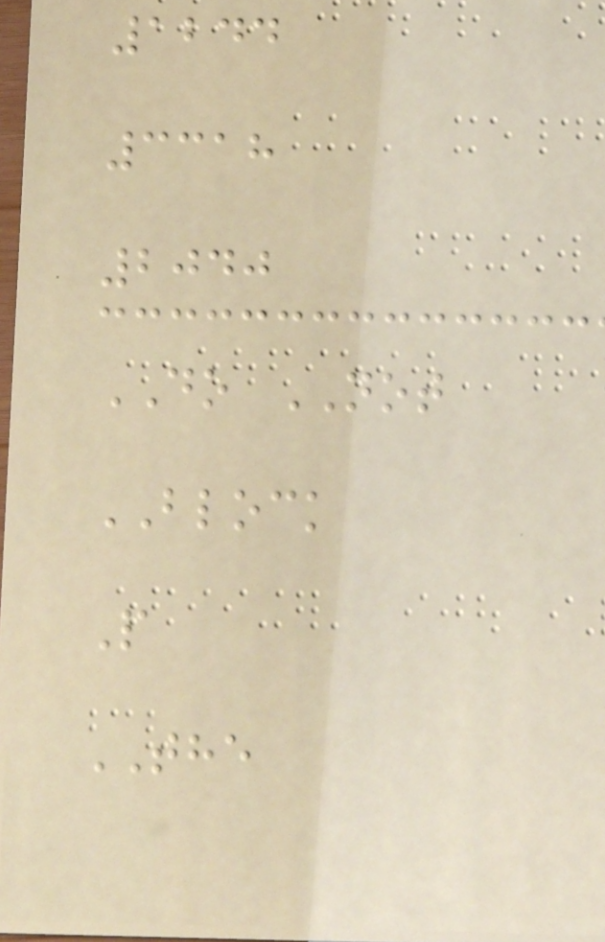1244
3318
2040
DO NOT
BLOCK
P
THE
